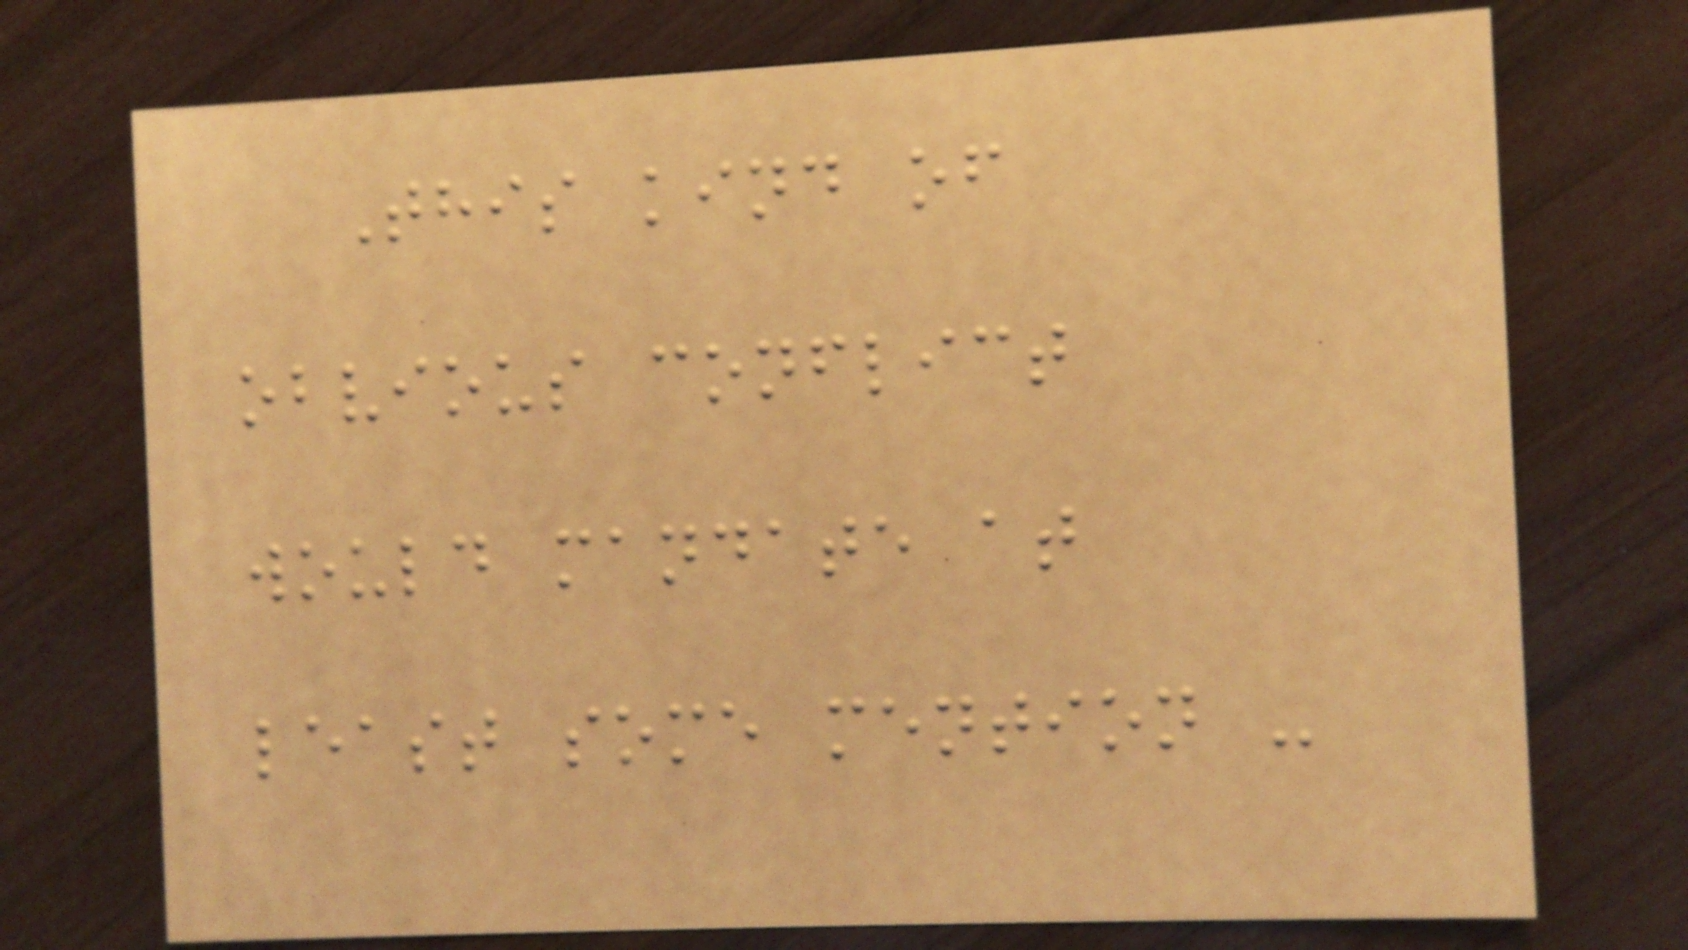This kind of
obvious conflict
would mandate at
least some mention -
